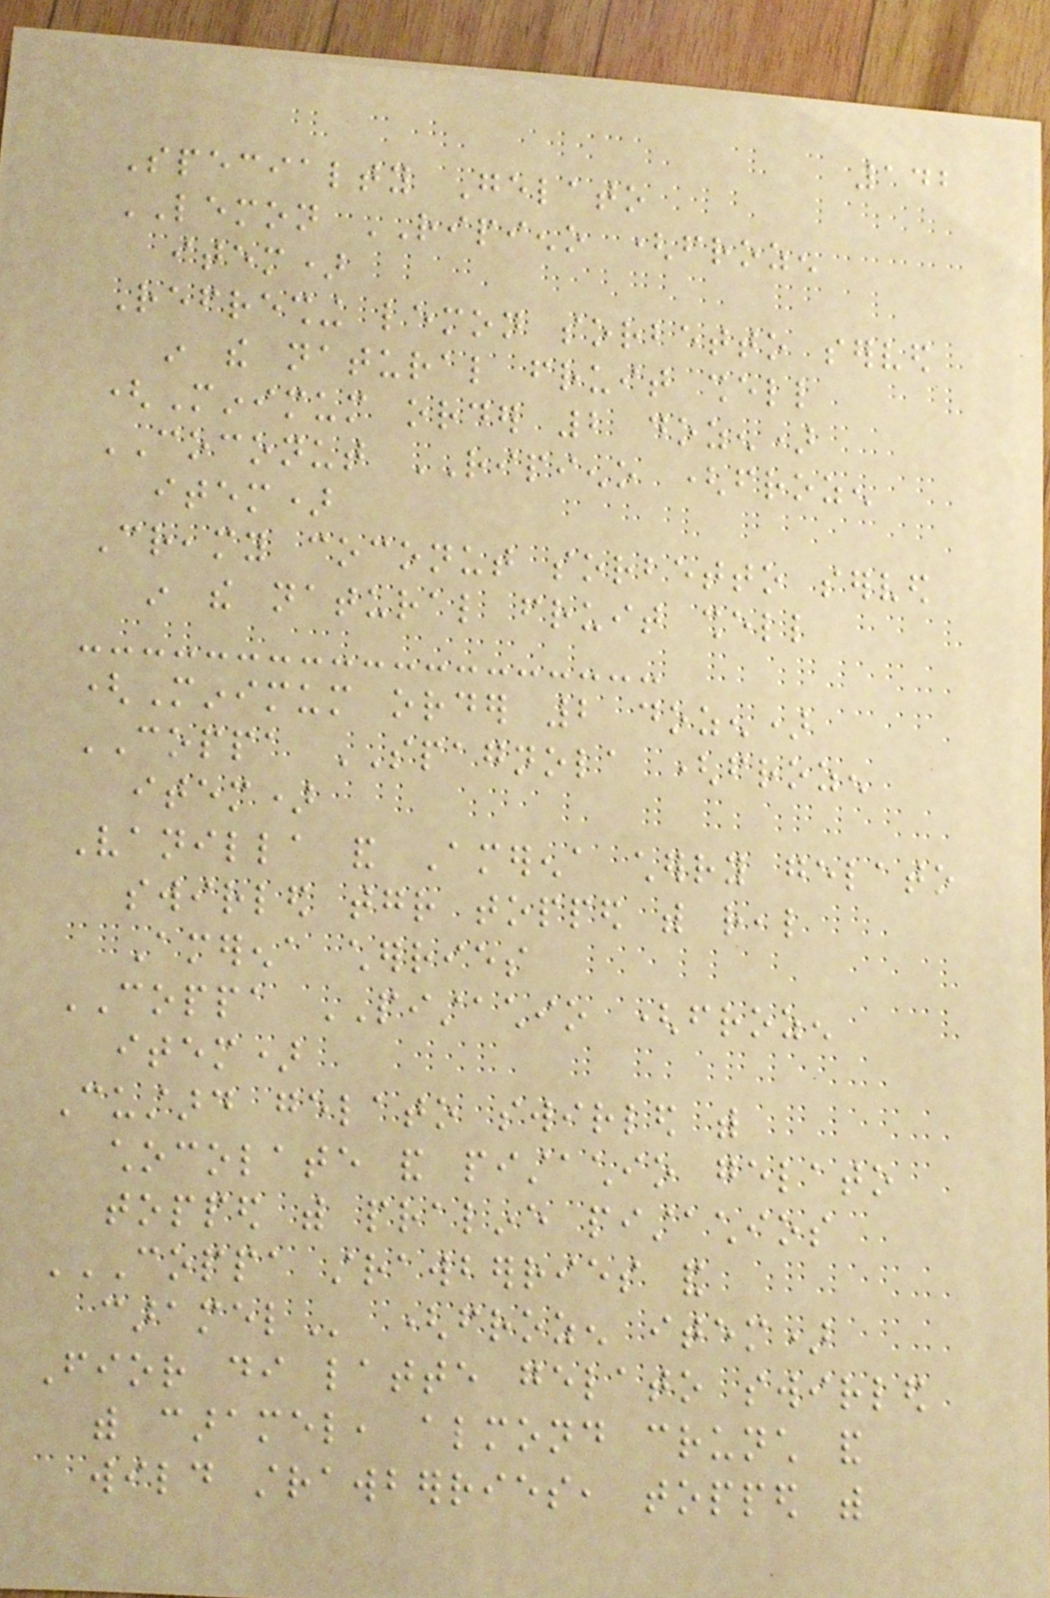142
Specialty Gelato
LEMON RIPIENO (frozen
item)
Refreshing lemon sorbetto served
in the natural fruit shell
(Minimum order 2 dozen)
COCONUT RIPIENO (frozen
item)
Creamy coconut sorbetto served
in the natural fruit shell
(Minimum order 2 dozen)
COPPA SPAGNOLA (frozen
item)
Vanilla and Amerena cherry gelato
swirled together topped with real
Amerena cherries
COPPA PISTACHIO (frozen
item)
Custard gelato swirled with
chocolate and pistachio gelato
topped with praline pistachios
COPPA STRAWBERRIES AND
CARAMEL (frozen item)
Fior di latte gelato swirled
with caramel, almond crunch and
wild strawberries, topped with
